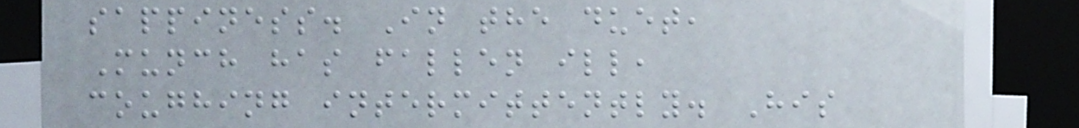sappiness. In the duet,
Munch has fallen ill,
coughing intermittently. His
